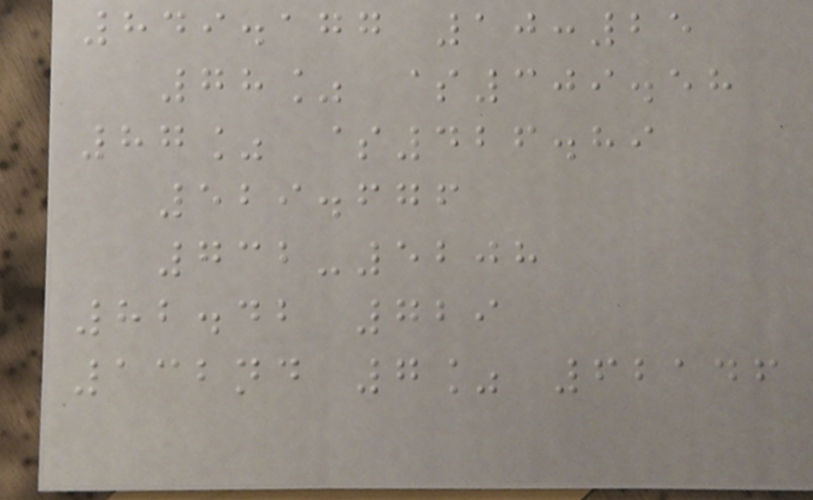849.177 10:25
78% $309.58
87% $426.89
529.676
732-5208
82.42 729
132nd 7% 62146
